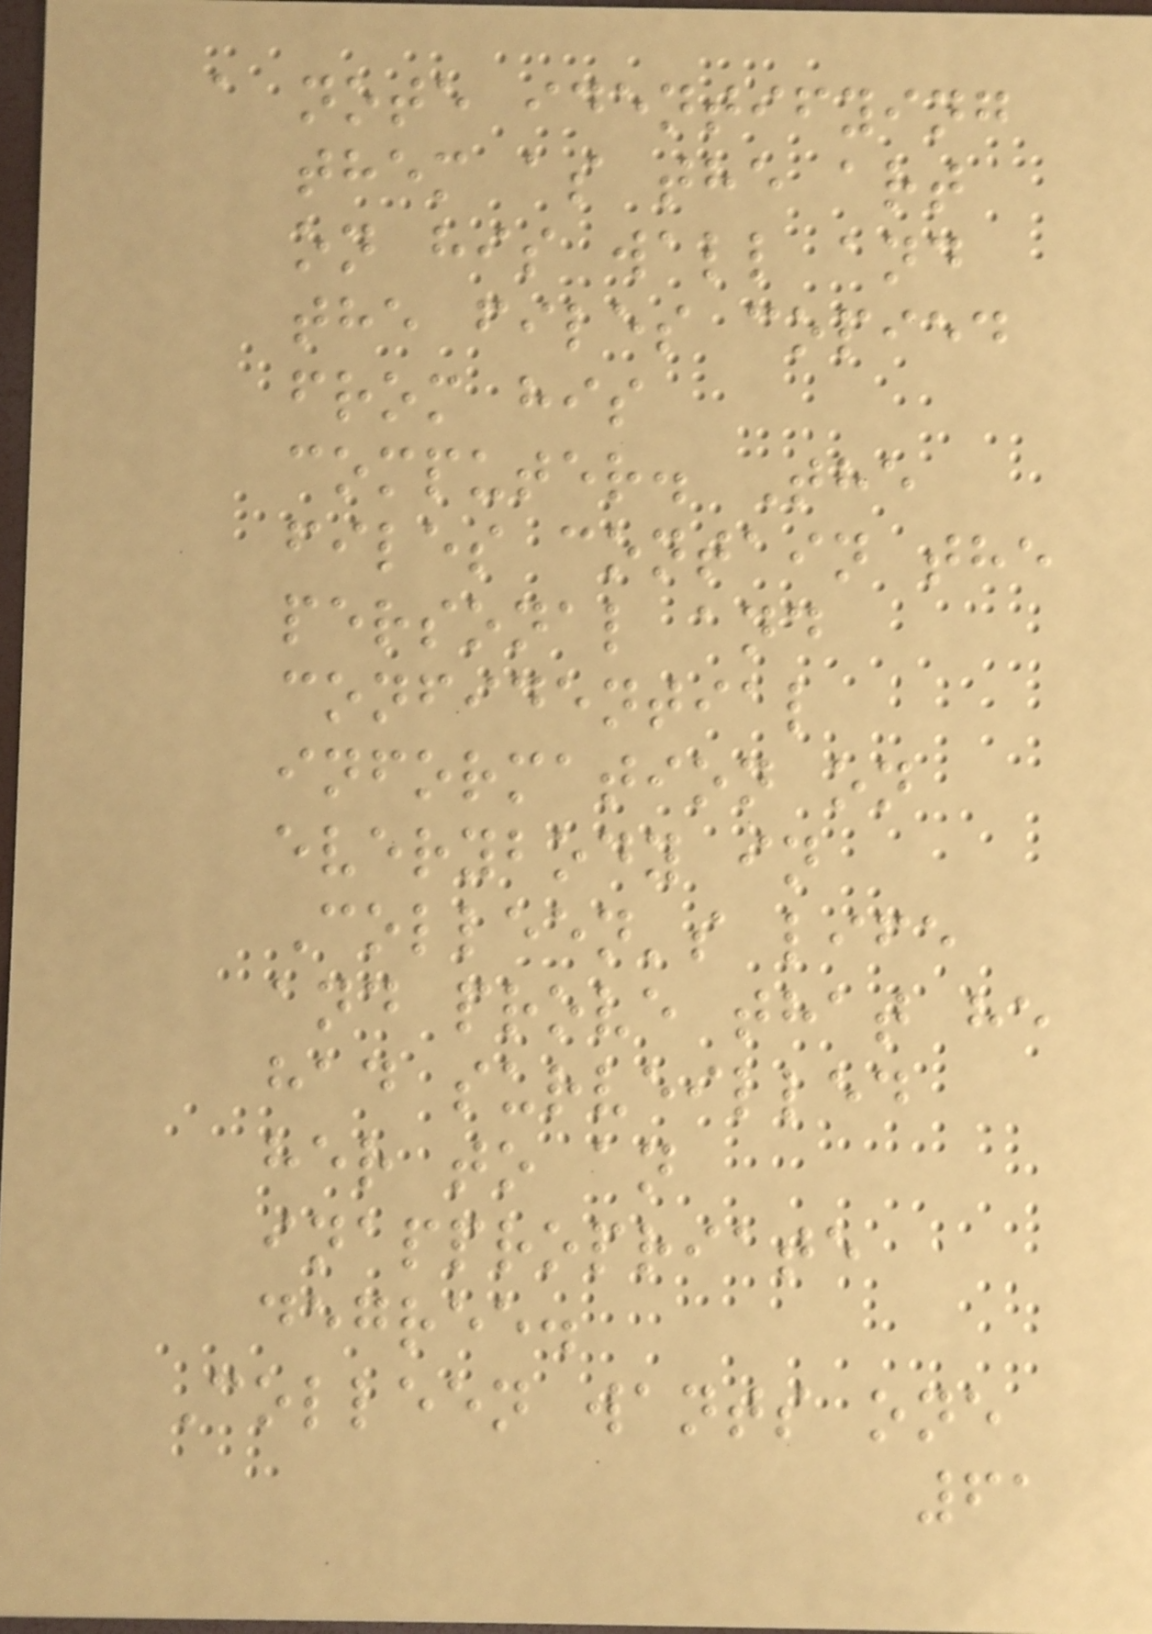a note identifying
them as the art
on his wall and
the files copied
from his
computer. The
files contain the
personal and
confidential
information on
everybody in
Colleen's life
and prove that he
had surveilled
her to an
inappropriate
degree.
Colleen wants one
61
